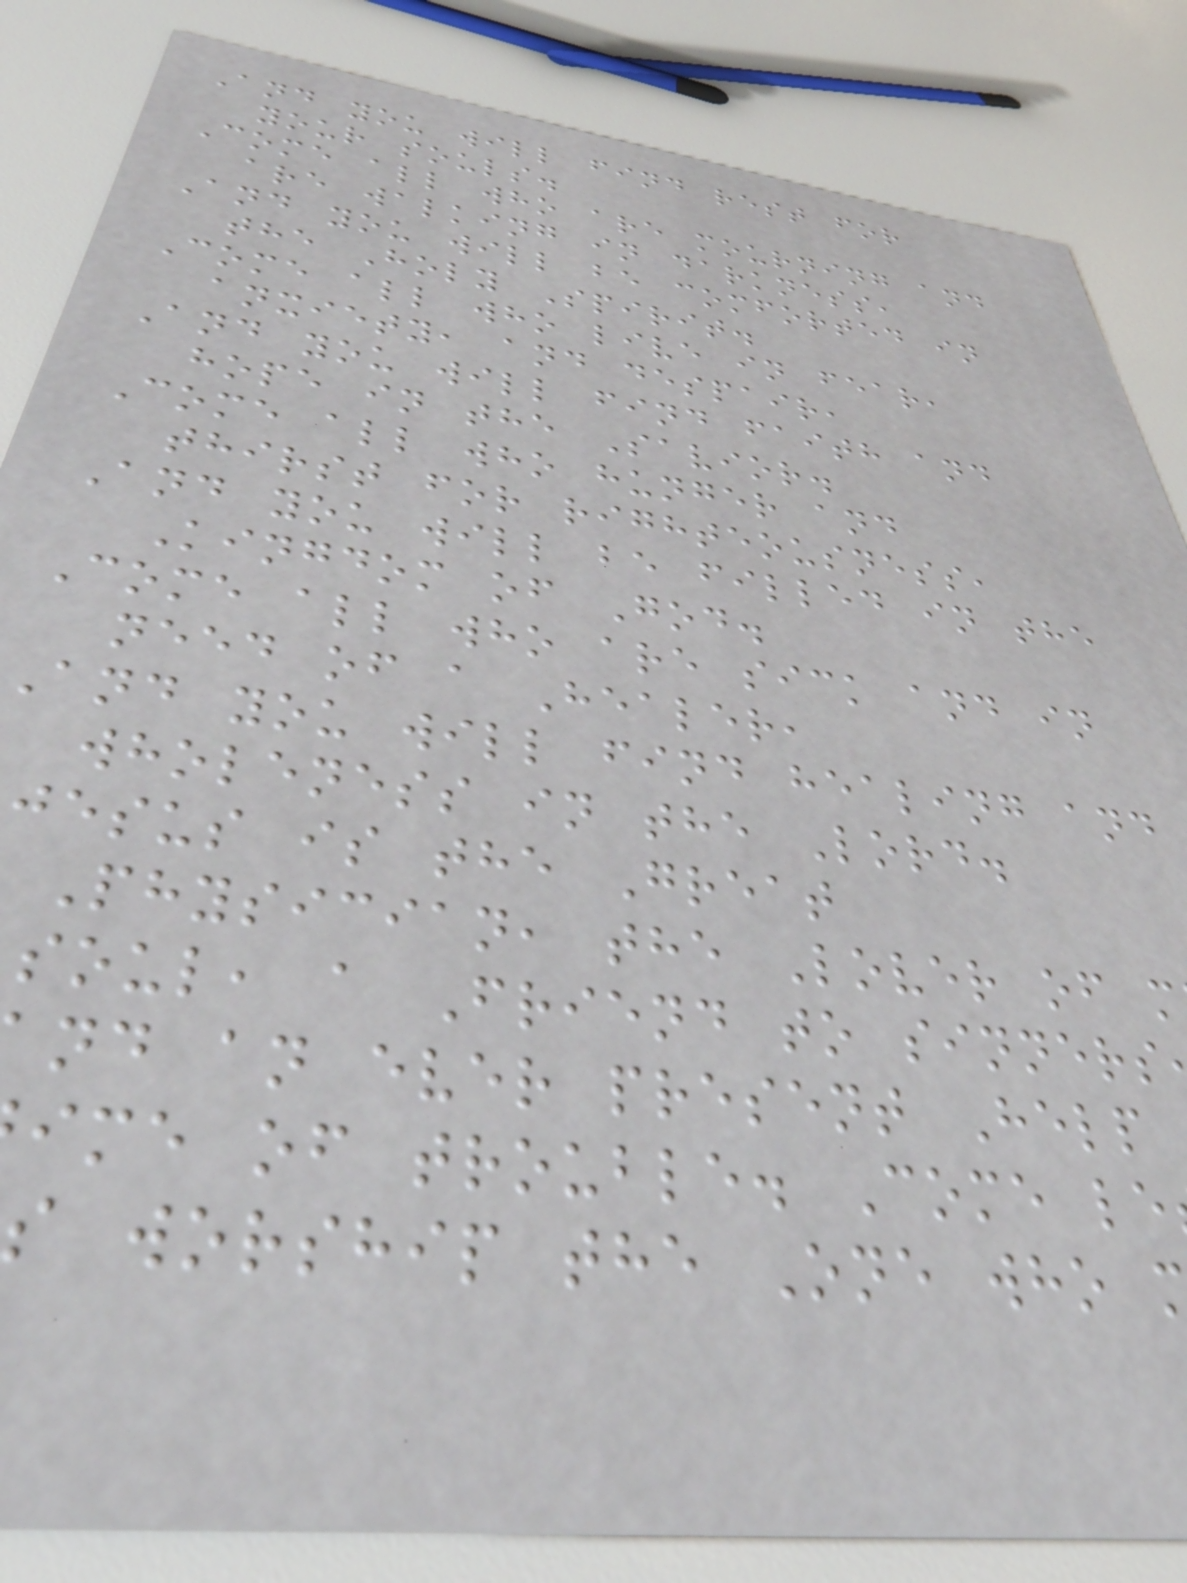And you will find rest for
your souls.
Come all who are mourning and
are walking in darkness,
And you will be comforted in
the Holy Spirit.
Come all who live in fear,
anxiety, and despair,
And you will find faith and
hope in the Savior.
Come all who hunger and
thirst for righteousness,
And you will be filled in the
Kingdom of God.
Come all who are sick and in
need of a Healer,
and you will find healing and
wholeness in the Lord.
jesus is the Great
Physician, the Lover of m
soul, a Friend to sinners
nd an ever present Help
ime of trouble. Come le
s worship the One who
